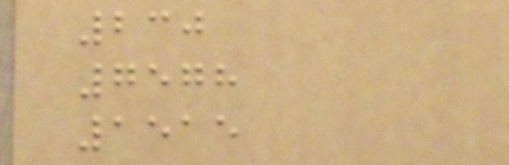230
7578
1515
